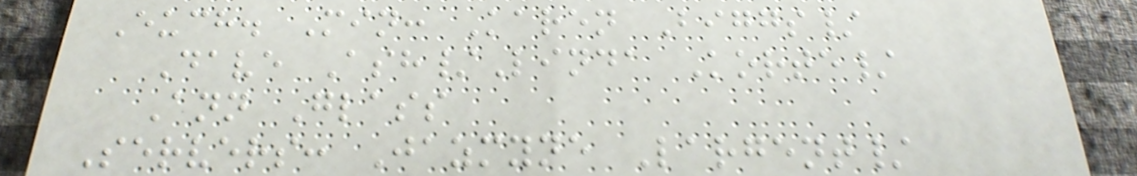Euch. Min: Karen Biggs/
Dave Ash/Linda Korte/
Ann Glass
Servers: Jazmyne Largent/
